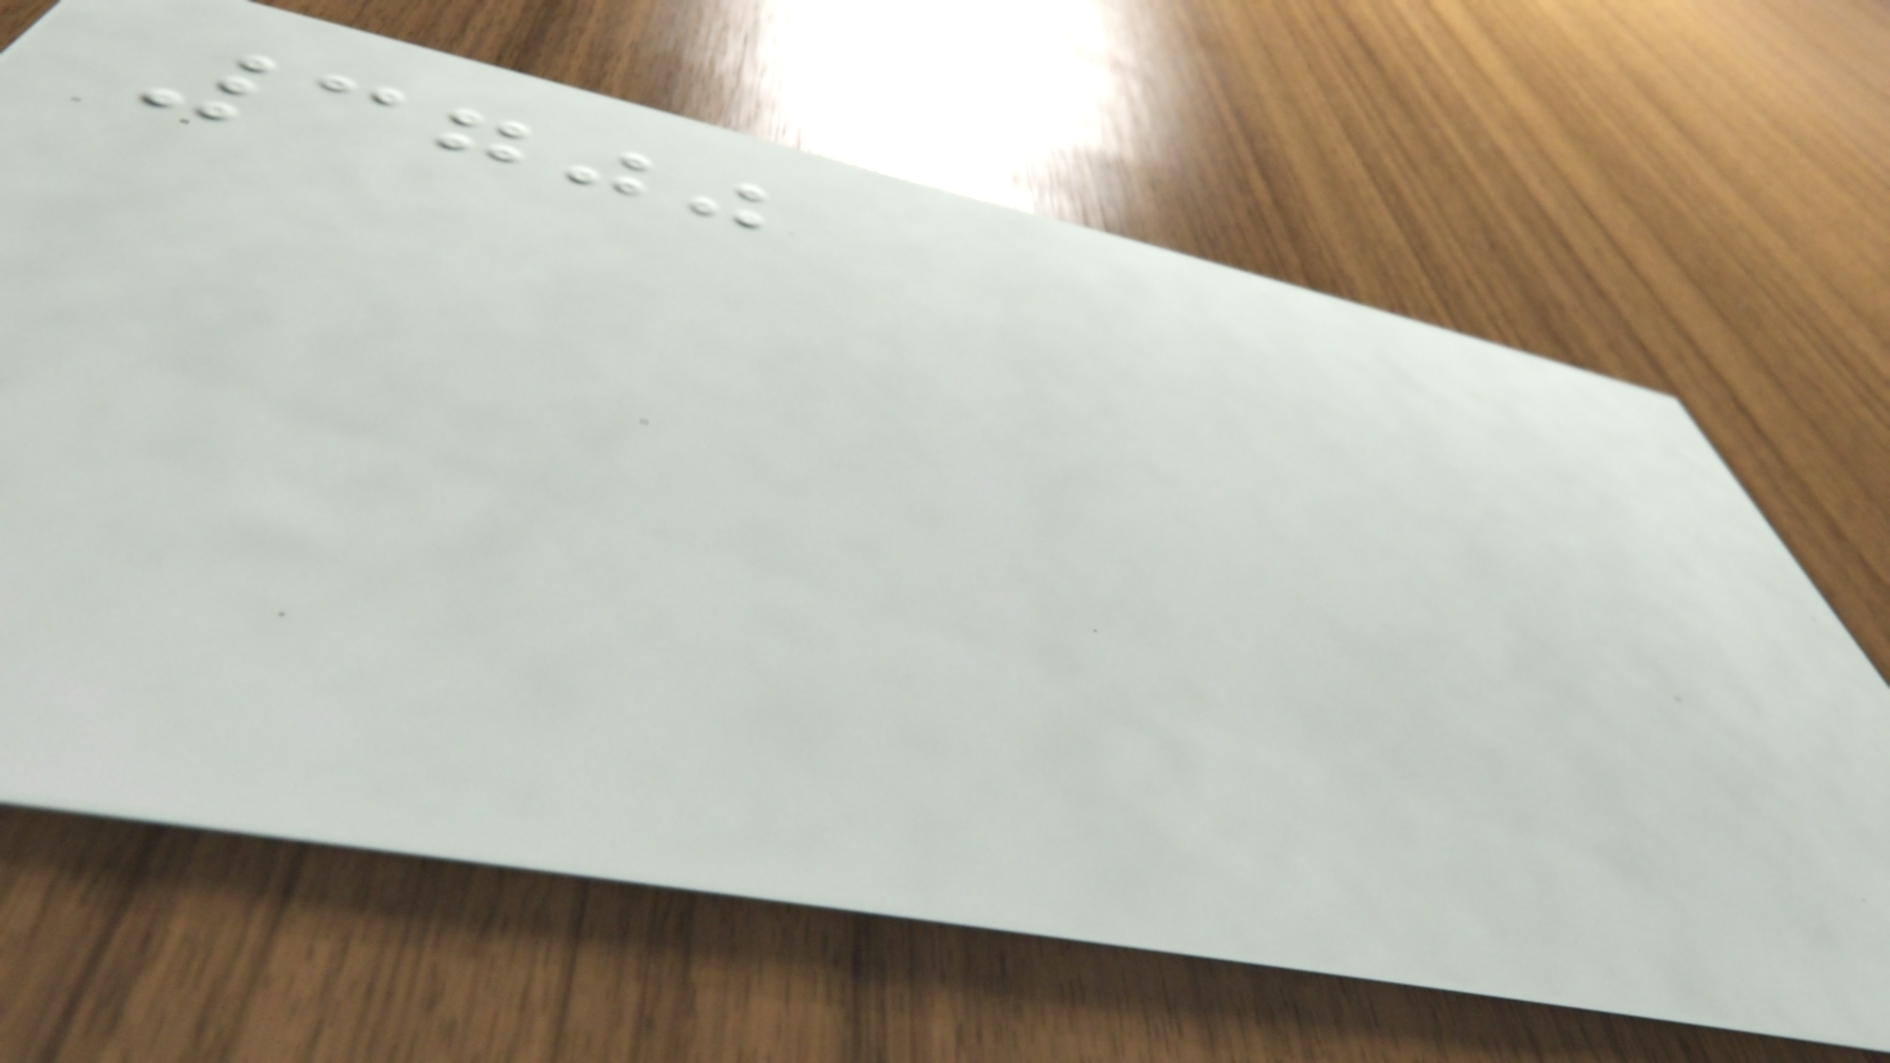3700
